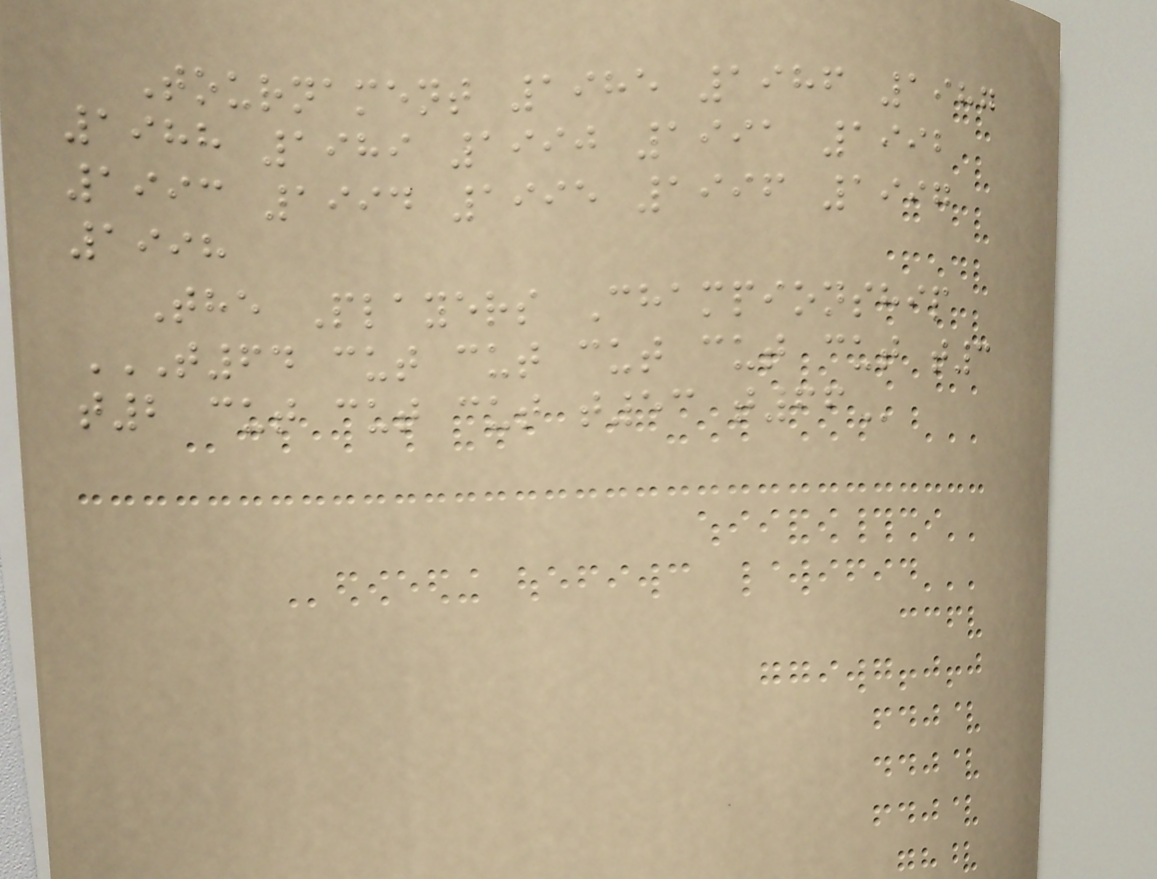Tournament 1985 1986 1987
1988 1989 1990 1991 1992
1993 1994 1995 1996 1997
1998
The Players Championship
T64 CUT CUT CUT CUT CUT T3
T2 CUT CUT CUT T53 T66
